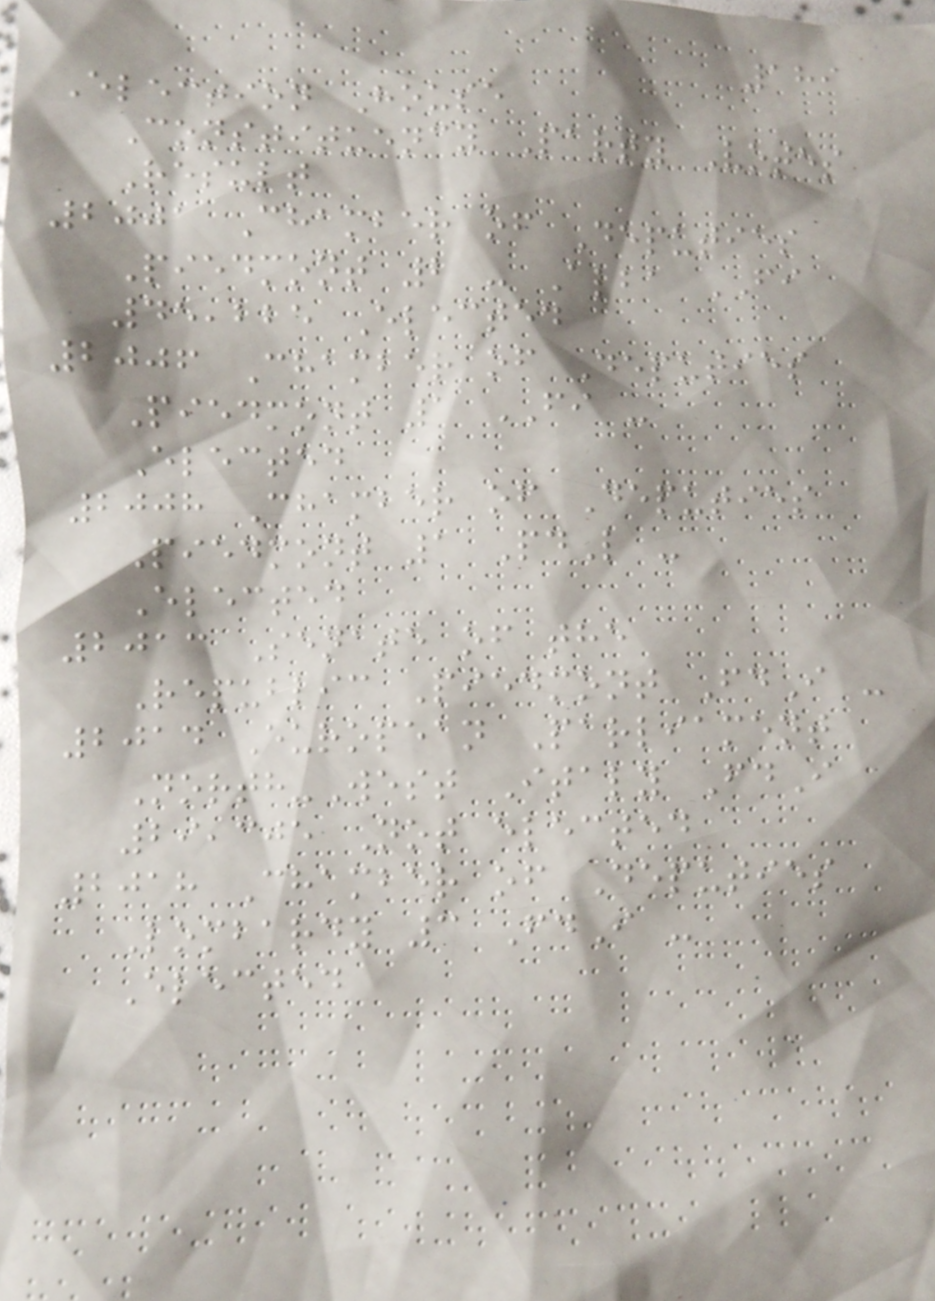189
Election House
Constituency Party Votes
Result
2001 Chamber of Deputies
Piedmont 2 - Alba FI
45,225 Elected
2006 Chamber of Deputies
Piedmont 1 FI -
Elected
2008 Chamber of Deputies
Piedmont 1 PdL -
Elected
2013 Senate of the
Republic Piedmont FdI -
2014 European Parliament
North-West Italy FdI
29,305 Not elected
2018 Chamber of Deputies
Lombardy 3 FdI -
Elected
